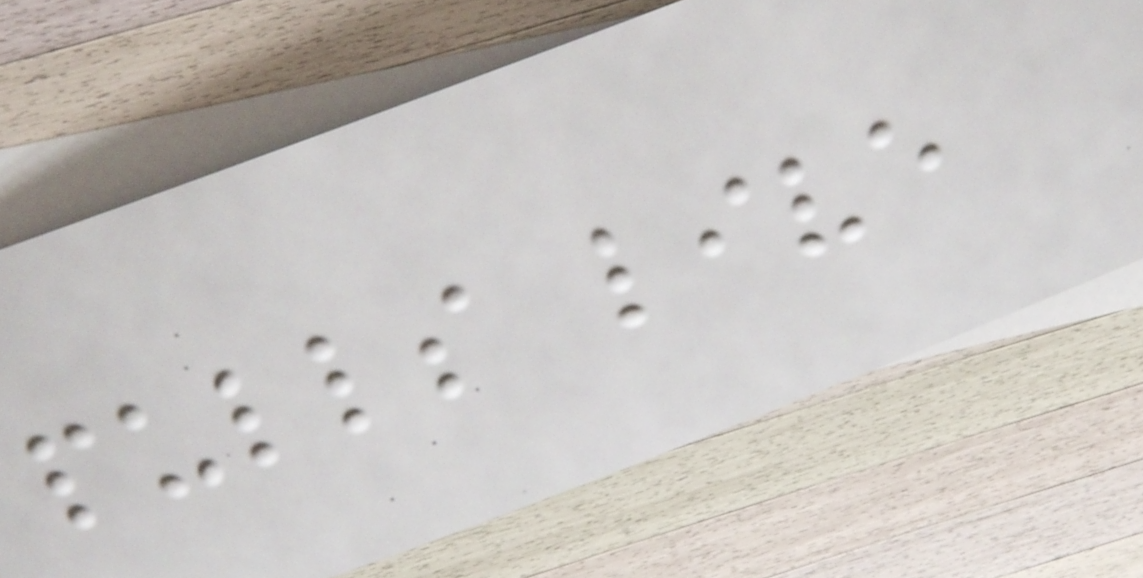pulls live
